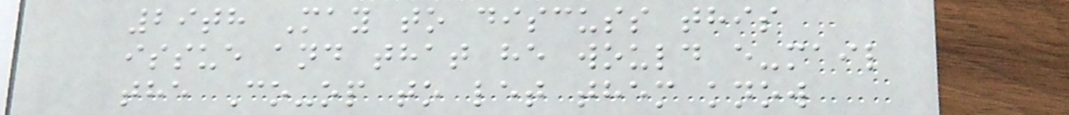29th May to discuss this
issue and that he would e-mail
the Co-op to let them know
